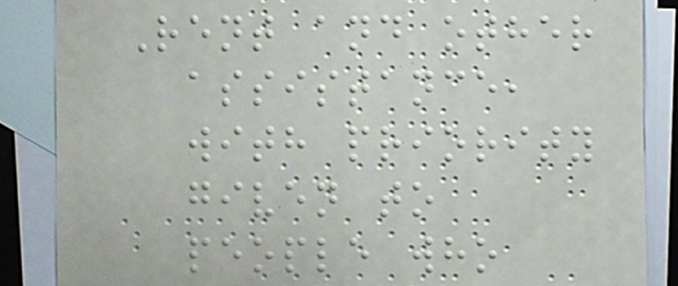Rent and other
assistance,
with priority
given to
people who
